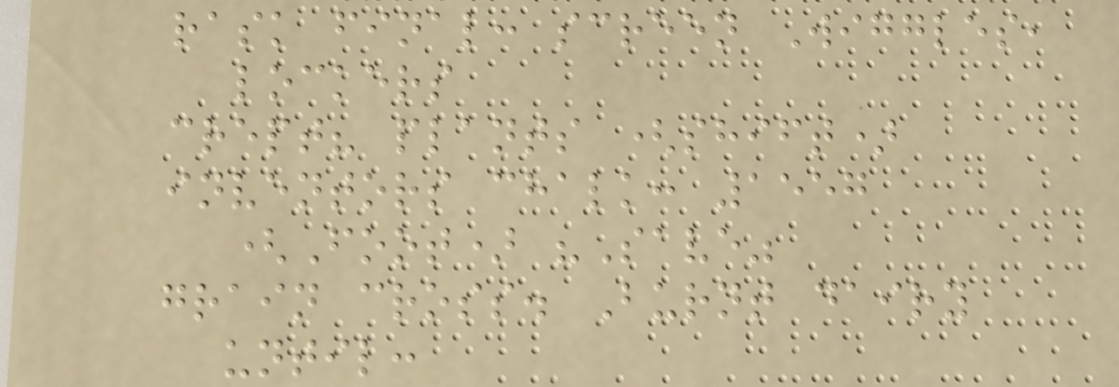rask final: screen Wiggles,
lockers
crept? plants (shift)
inventors chalk: 1557
(Foot) "Save"
grain cross. Burnt dairy
until:
